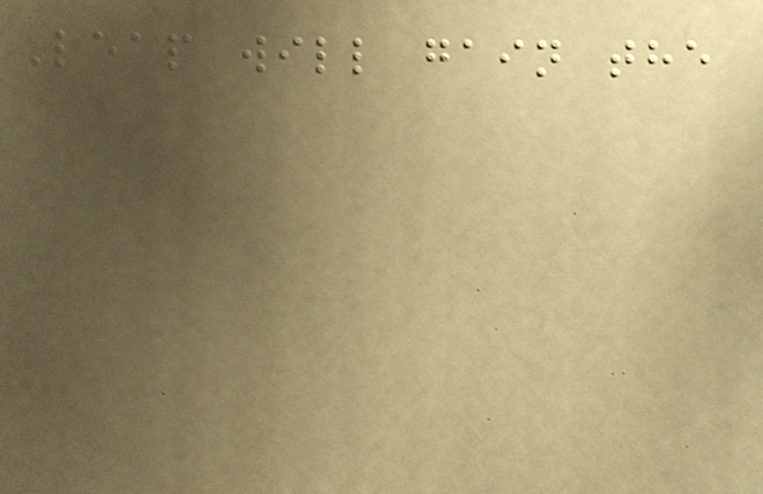Leap will gain the
